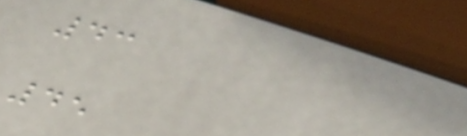43
45
